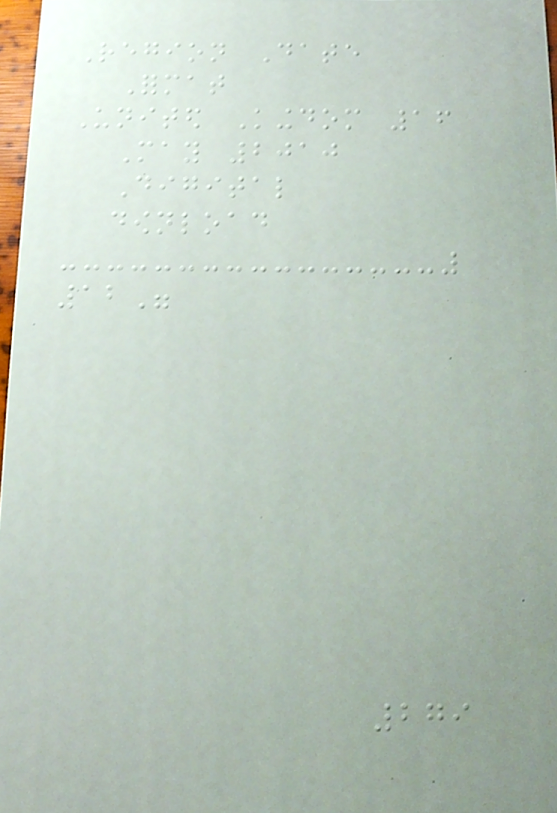Region Date
Format
United Kingdom 16
May 2010
Digital
download
12"
279
